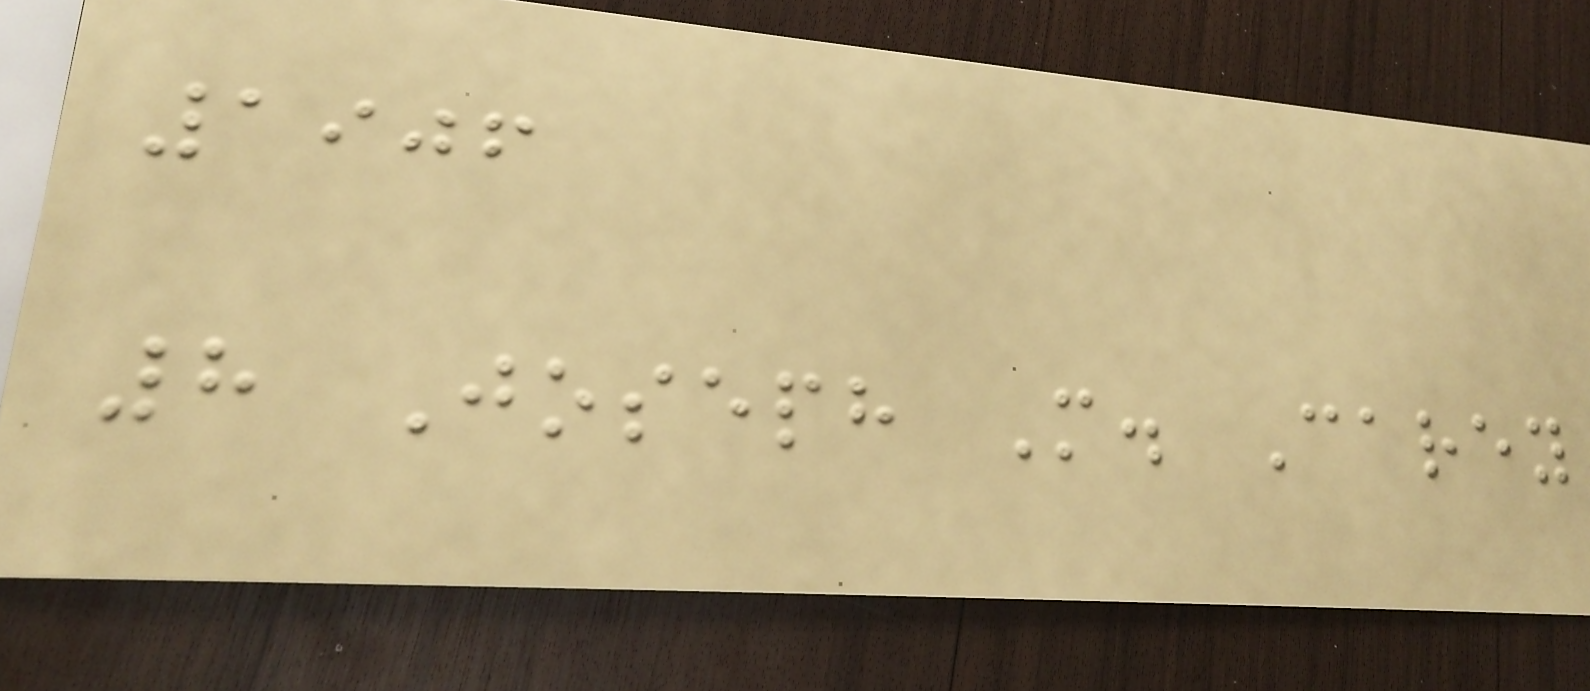1906
8 Joseph M. Carey
